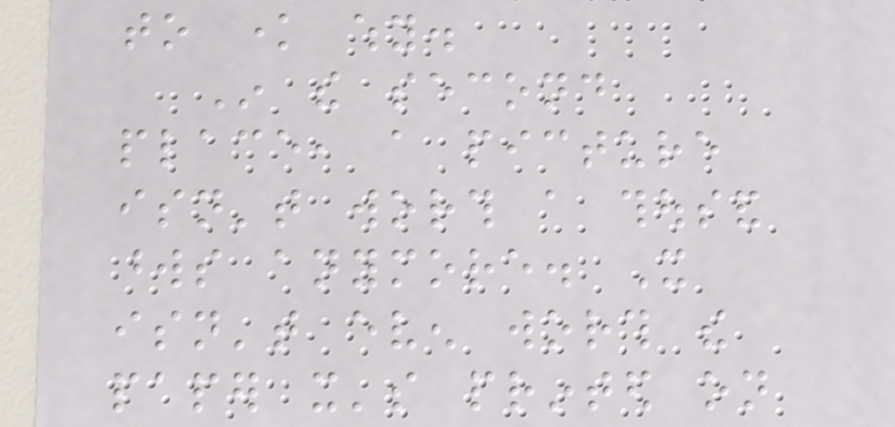to know why.
In the second
place, a picture
isn't worth a thousand
words anymore. It
isn't even worth the
paper it's printed on
